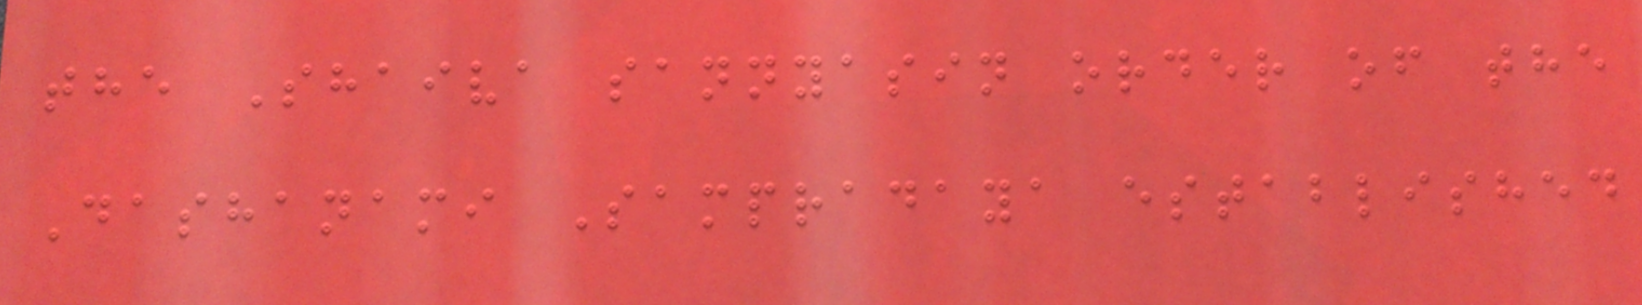the Shaiva sannyasin order of the
Dashanami Sampradaya established
